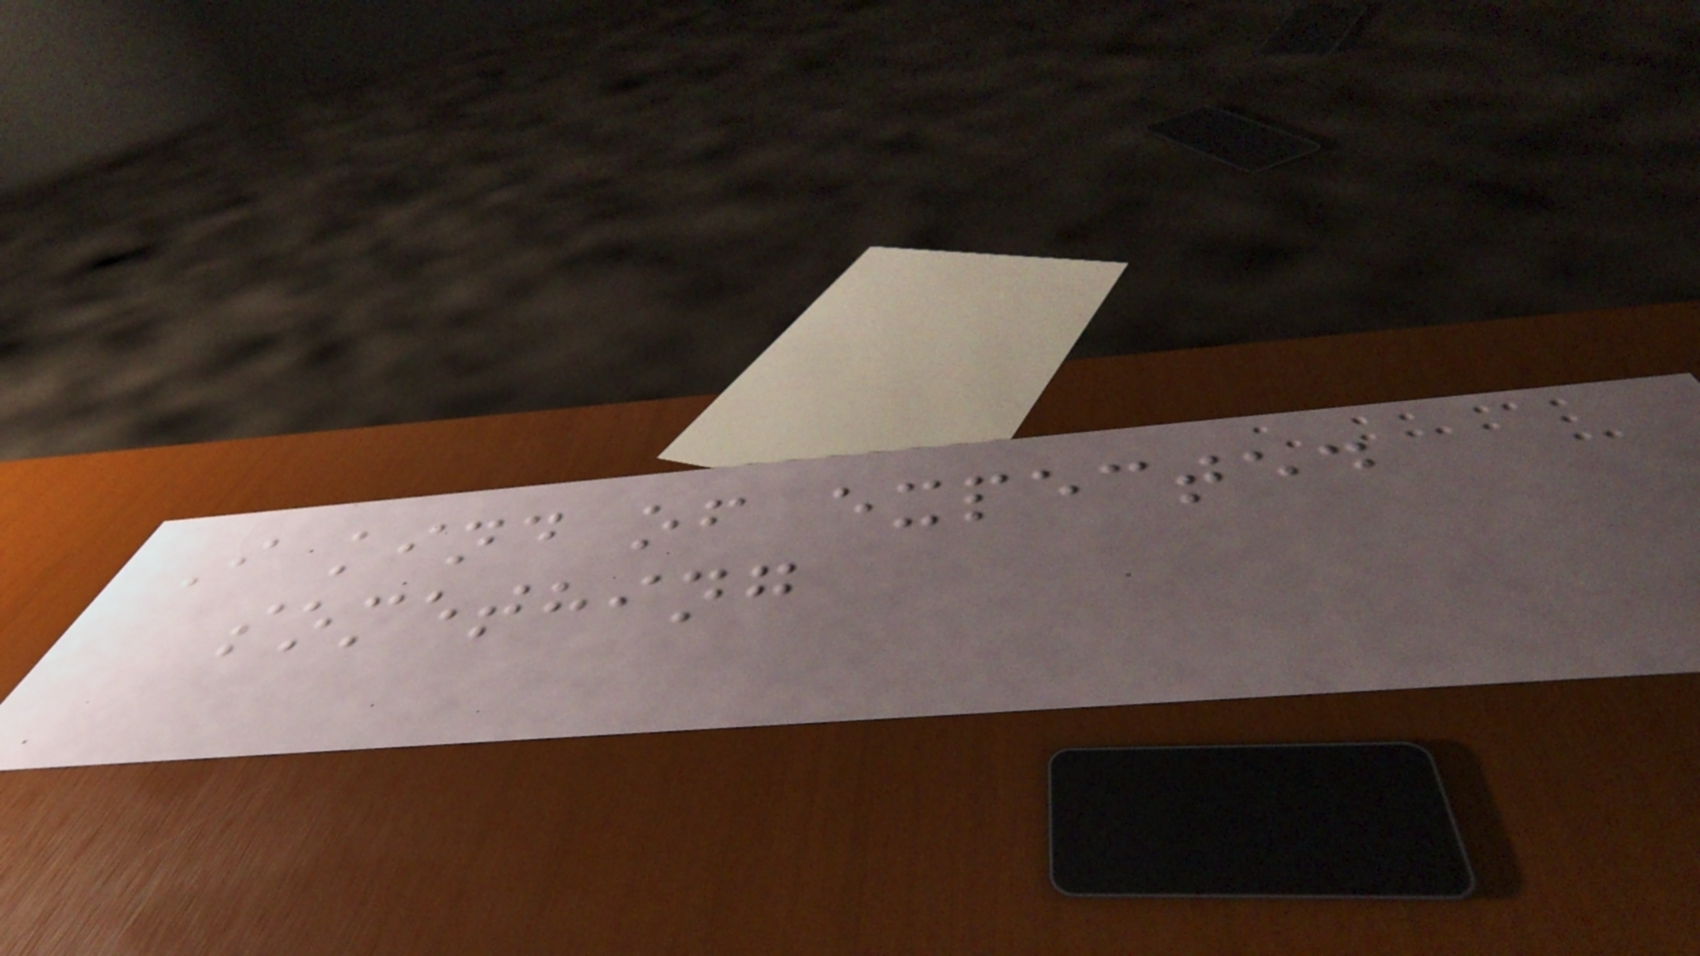I kind of expected
something
